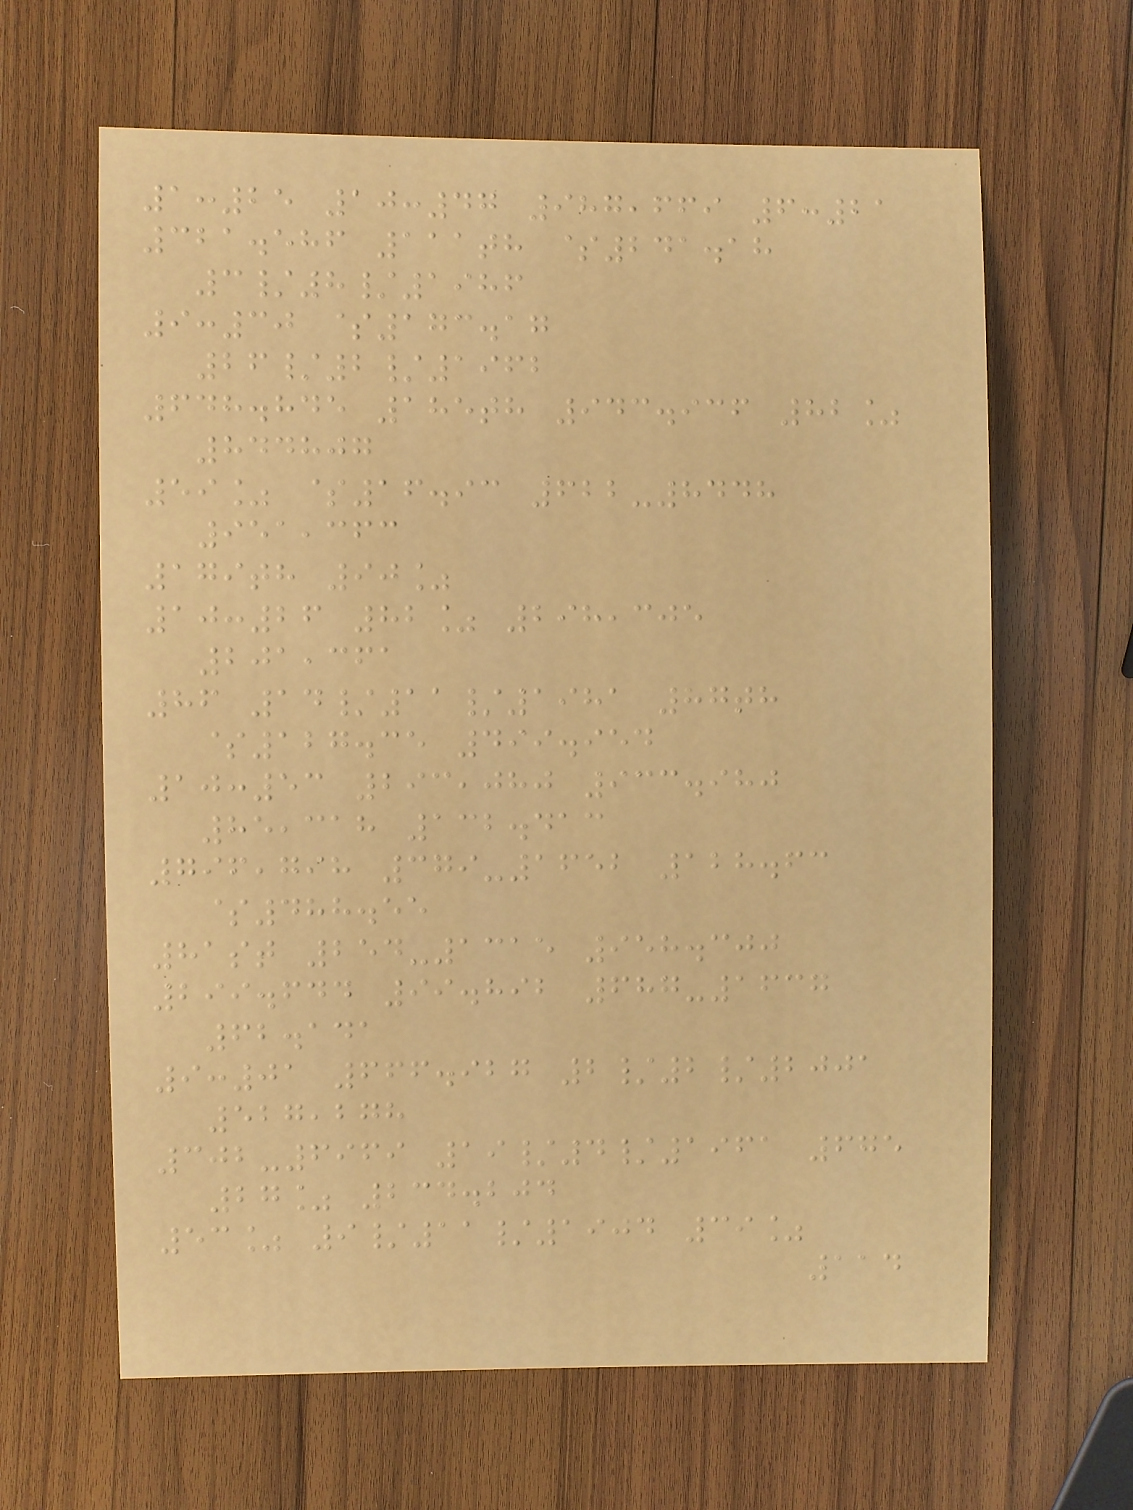1:25 10:47 987,669 6:21
321.586 111th $241.18
3/8/1986
9:30 $173.17
26/2/1962
648.845 185th 943.936 82%
844807
59% $16.93 622-8448
951,363
179th 90%
10:26 82% 298,305
201,361
86 14/11/1981 87th
$127.35 499.954
10:53 293,080 933.980
85,318 132.413
796,798 379-1652 128.63
$488.55
81st 254-1315 958.300
299.644 99.892 687-1637
62.141
9:01 666.927 2/2/2001
527,278
302-6969 19/4/1961 675
27% 234.204
53% 9/11/1904 39%
114
